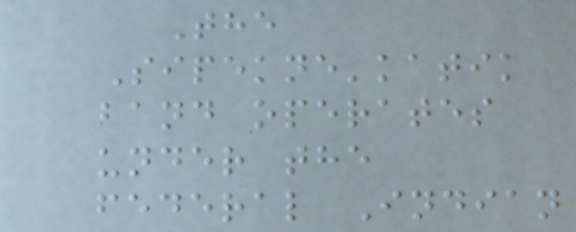The
Sipekne'katik
band operates
under the
federal Indian
